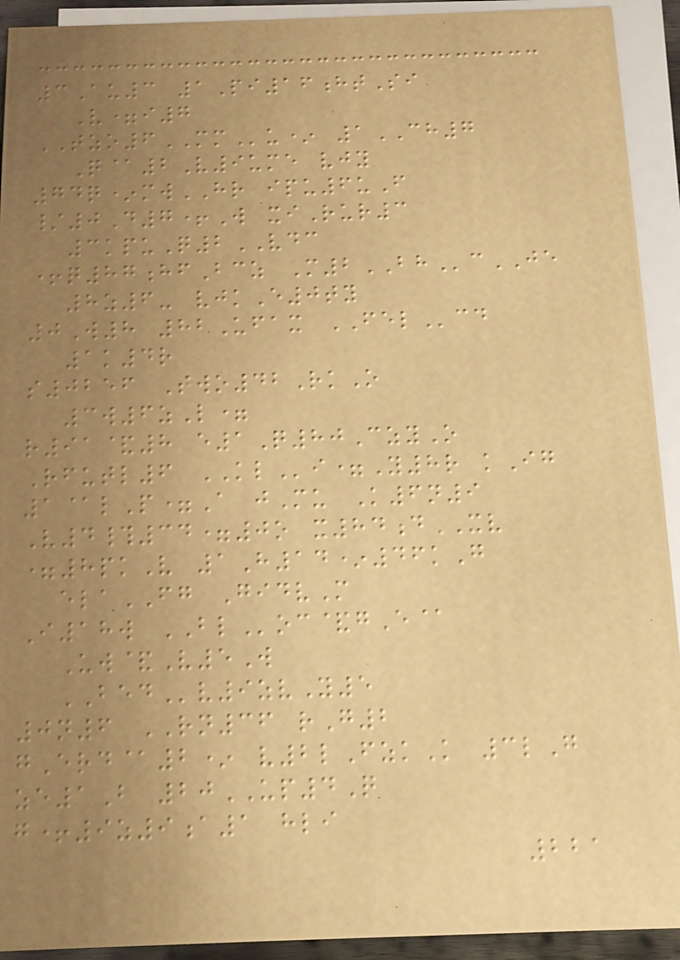3Au3 1Pi16htSi
V=i7
TZO6MMu* 1CH7
Q@2V9ume vjy
74q*mwHR ipu6uF
/0D7+W xiRur3
3kpuQ2VDC
+q87hfBcz M2BHcJE
8z6- vjkE0ty
0W8 82Ufax FELcd
1k4r
s0256 Two42RkO
3w6zL=
r91&8 e1Q80CzyO
Rfutl6 KLi=Y8r kIg
1@lP=A jMu K6n9
V4#34=0o x84dXV
=8pkV 1H14*46kG
elaFG GidvM
I18w BLoc&gE@
Uw&V5W
BEDv9zvY5
0n6 RN36 rG2
gErd@2* v2lFzkK 3lG
ze1B 20UP4Q
g+9z9a1 hli
221
